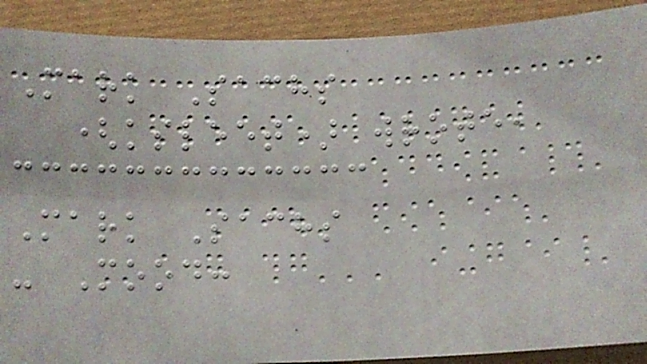Mark Sachs
(ksleet) wrote,
Mark Sachs
- Mood:
